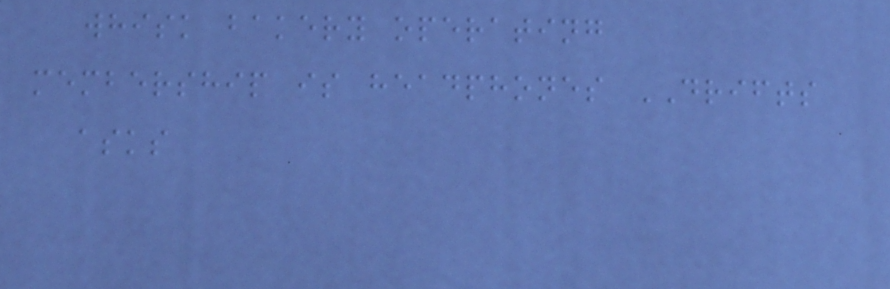whisk bakery operating
membership is headphones DRIFTS
asks
